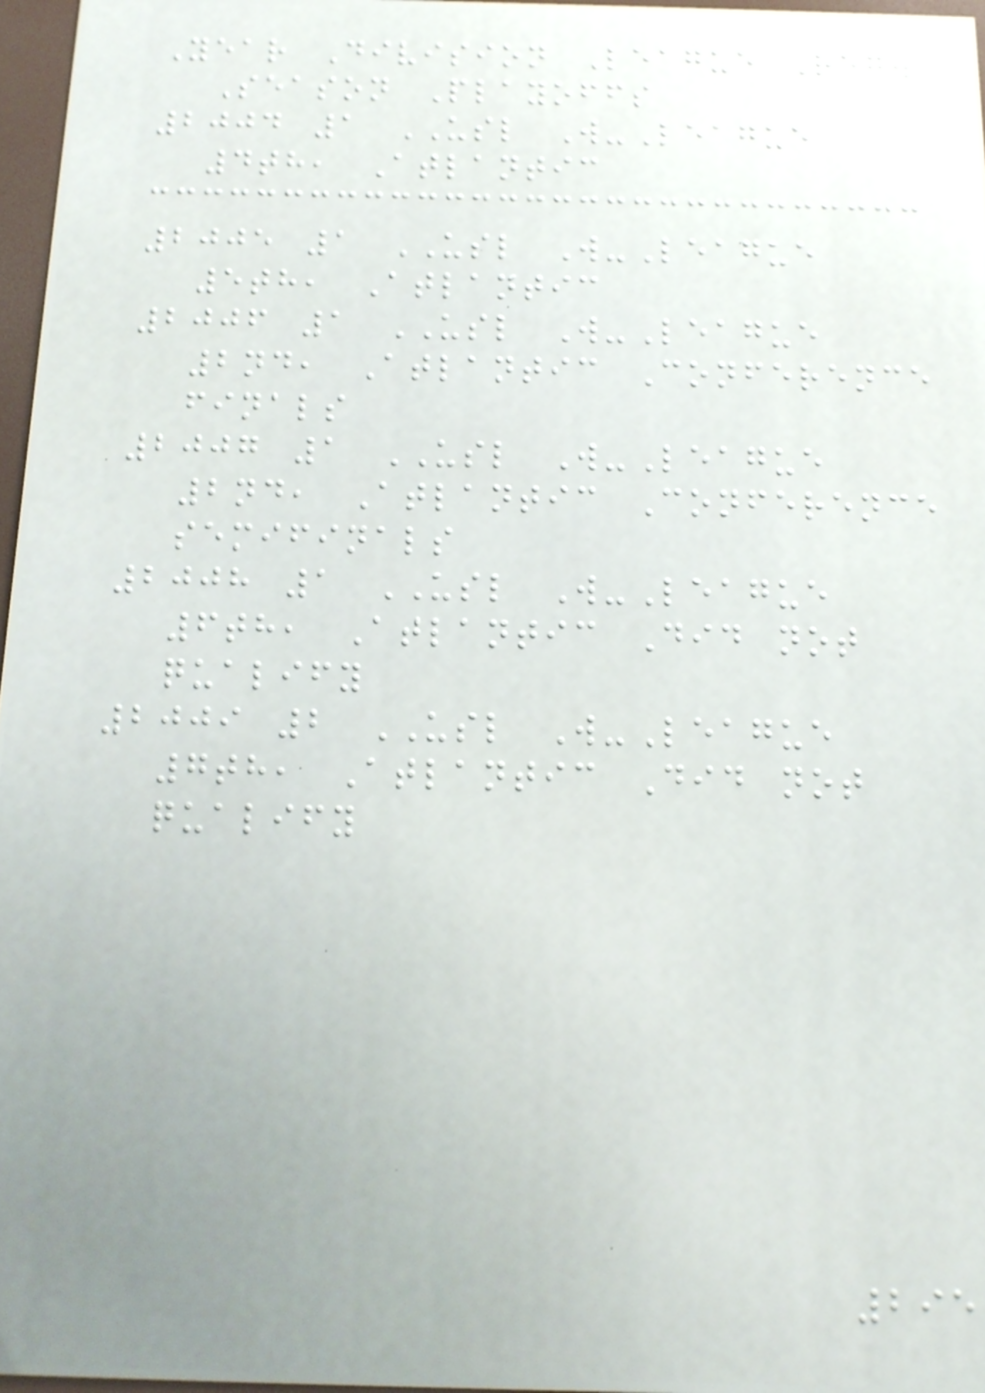Year Division League Reg.
Season Playoffs
2004 1 USL W-League
4th, Atlantic
2005 1 USL W-League
5th, Atlantic
2006 1 USL W-League
2nd, Atlantic Conference
finals
2007 1 USL W-League
2nd, Atlantic Conference
semifinals
2008 1 USL W-League
6th, Atlantic Did not
qualify
2009 2 USL W-League
7th, Atlantic Did not
qualify
295
